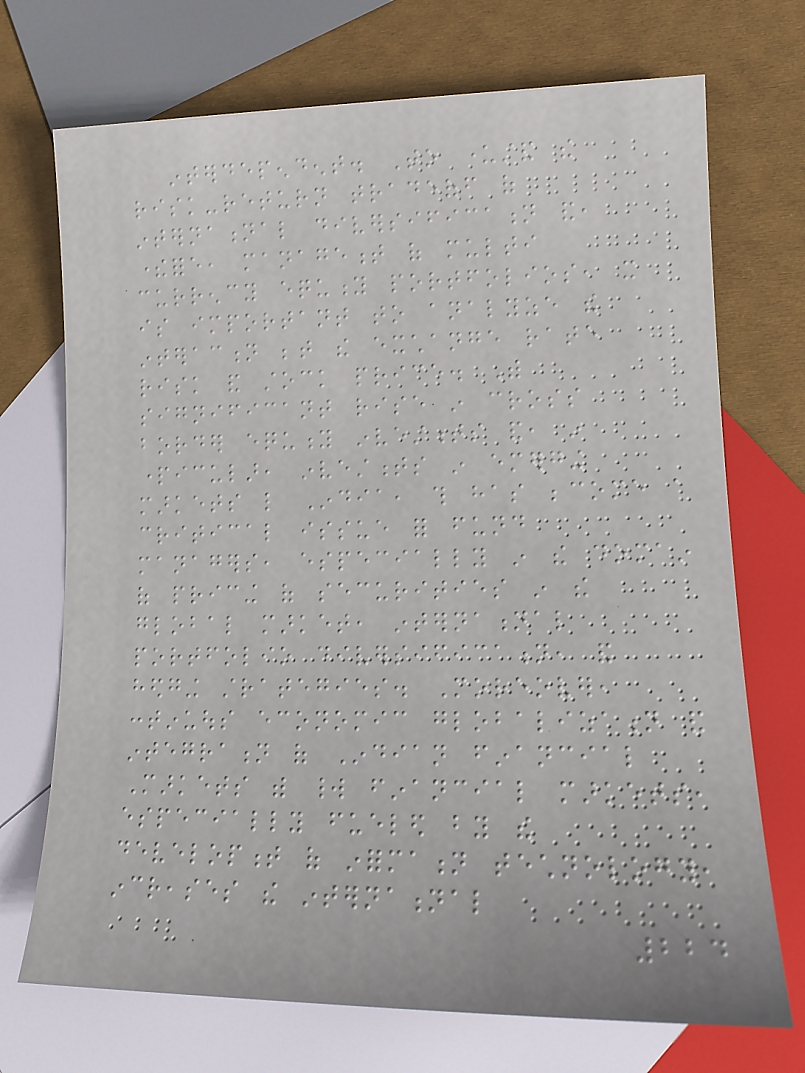interdependent. To understand the
risk-return tradeoff of
international diversification and,
therefore, management of multi
currency equity portfolios, it
is important to analyze the
interaction between the exchange rate
risk and stock price. With
significant rise in cross
border equity investments and, in
particular, investments in emerging
markets like India, this has become a
critical issue for fund
managers, especially in the domain
of pricing of securities in the
global market, international
portfolio diversification, and
hedging strategies. Moreover,
continuous economic globalization and
integration of Indian financial
Markets with world financial markets,
especially fueled by the
development of information technology,
increases the international
224
